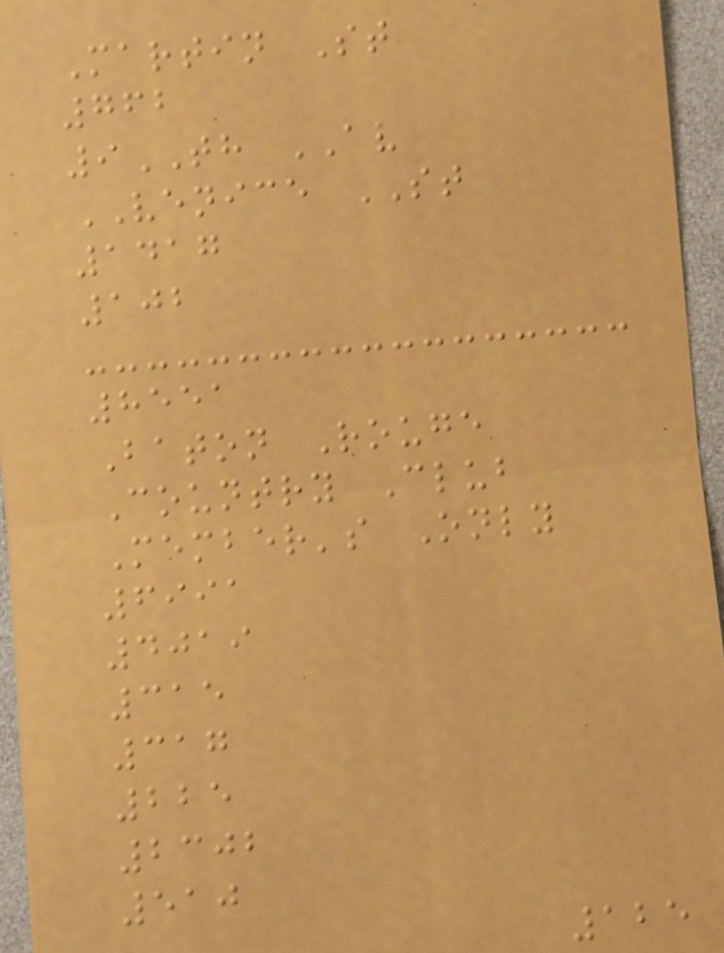Martin St
762
9TH AV
VENICE ST
1417
102
8551
Baton Rouge
Country Club
Member's Only
6991
4019
315
317
225
2302
510
125
